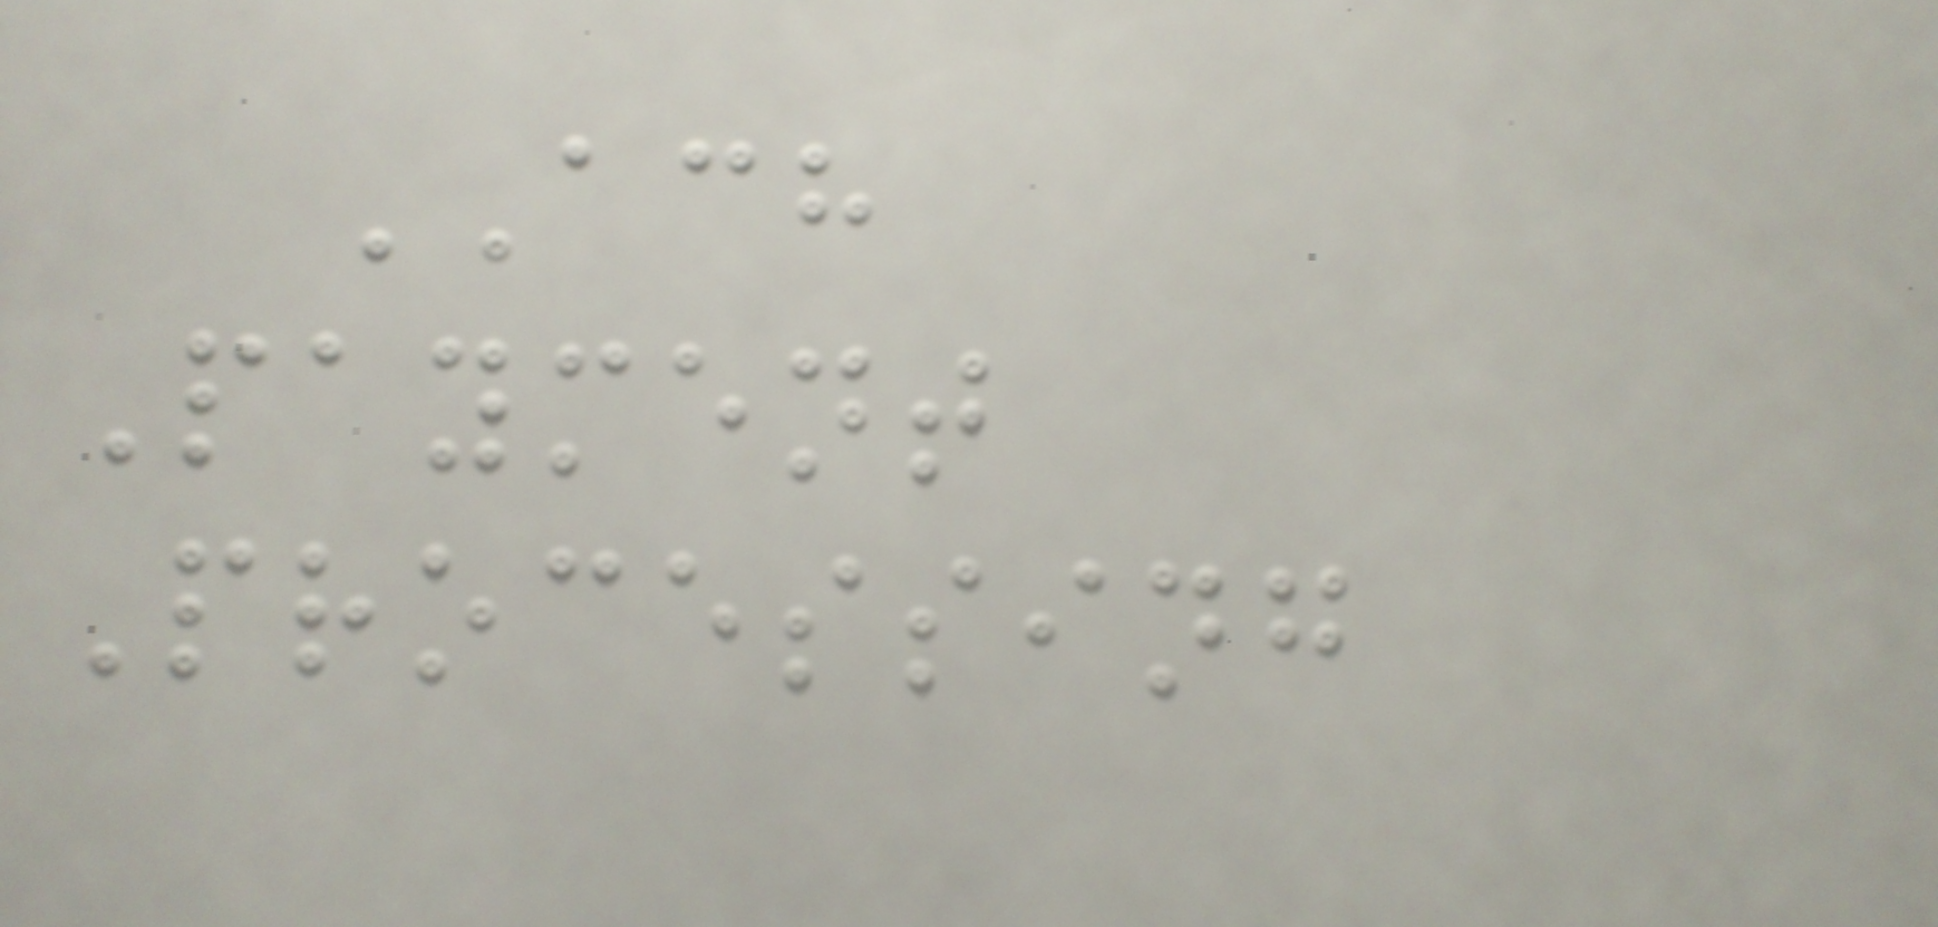ACH
Payment
Processing
